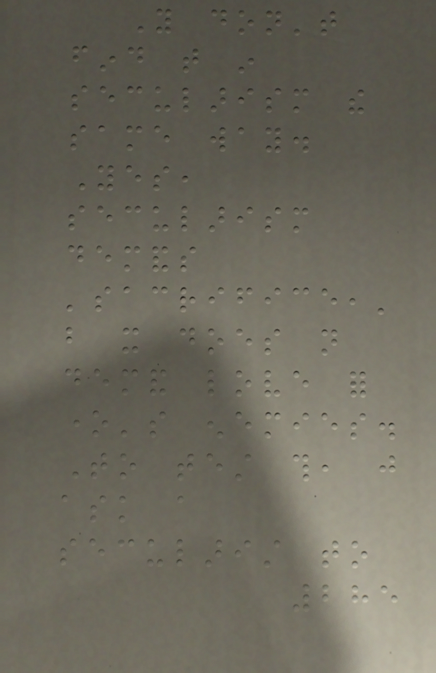You don't
find that in
secularism the
same way.
Yes,
secularism
demands
'sacrifice,'
but it does not
demand love for
one's enemies.
To test this, just
ask a
secularist to
285
